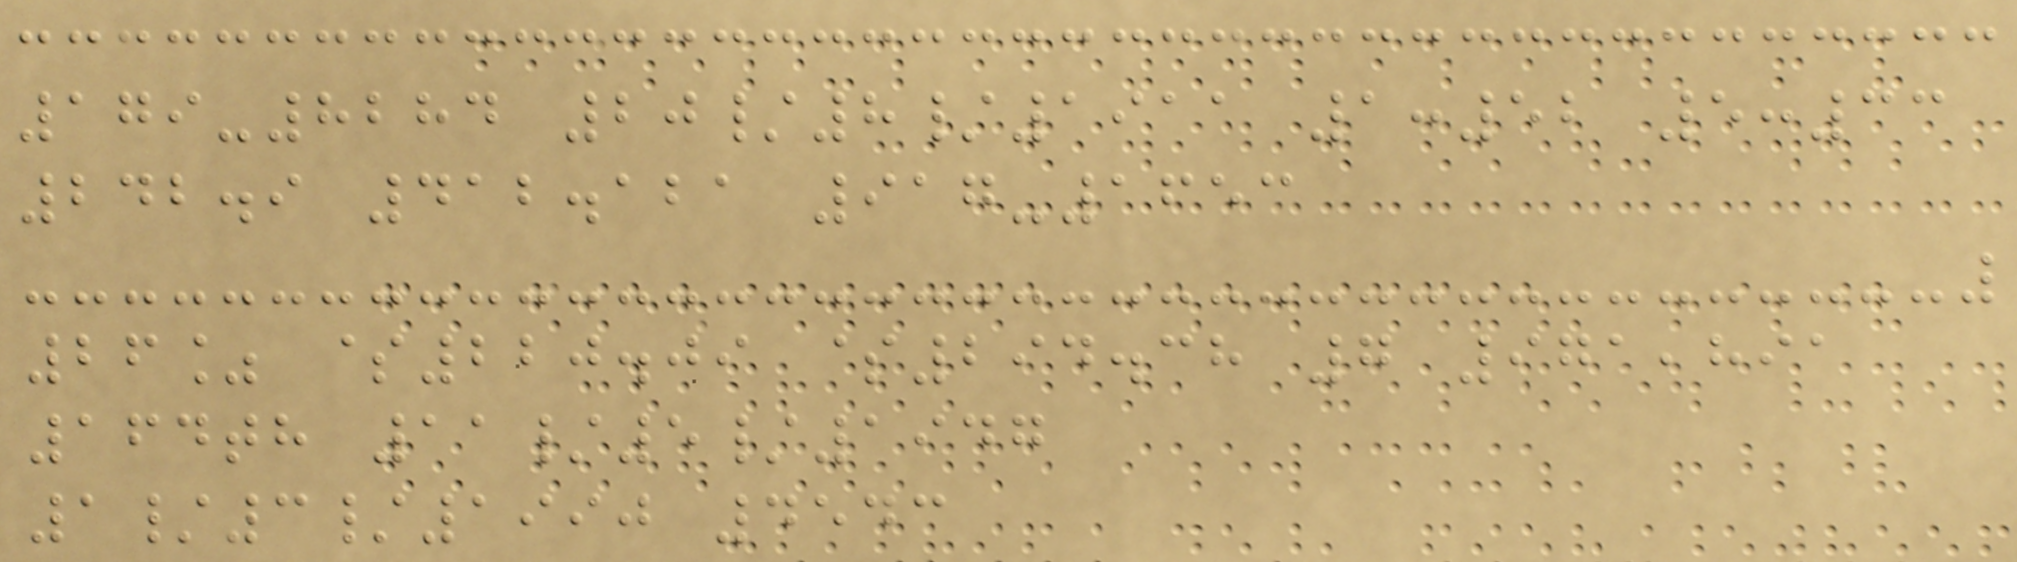179-8284 20/8/1911 1:52 5:33
242.9 412.121 917-1653
26% $220.09 $294.38 7 971,891
164th 11/5/1947
1/3/1990 4543
